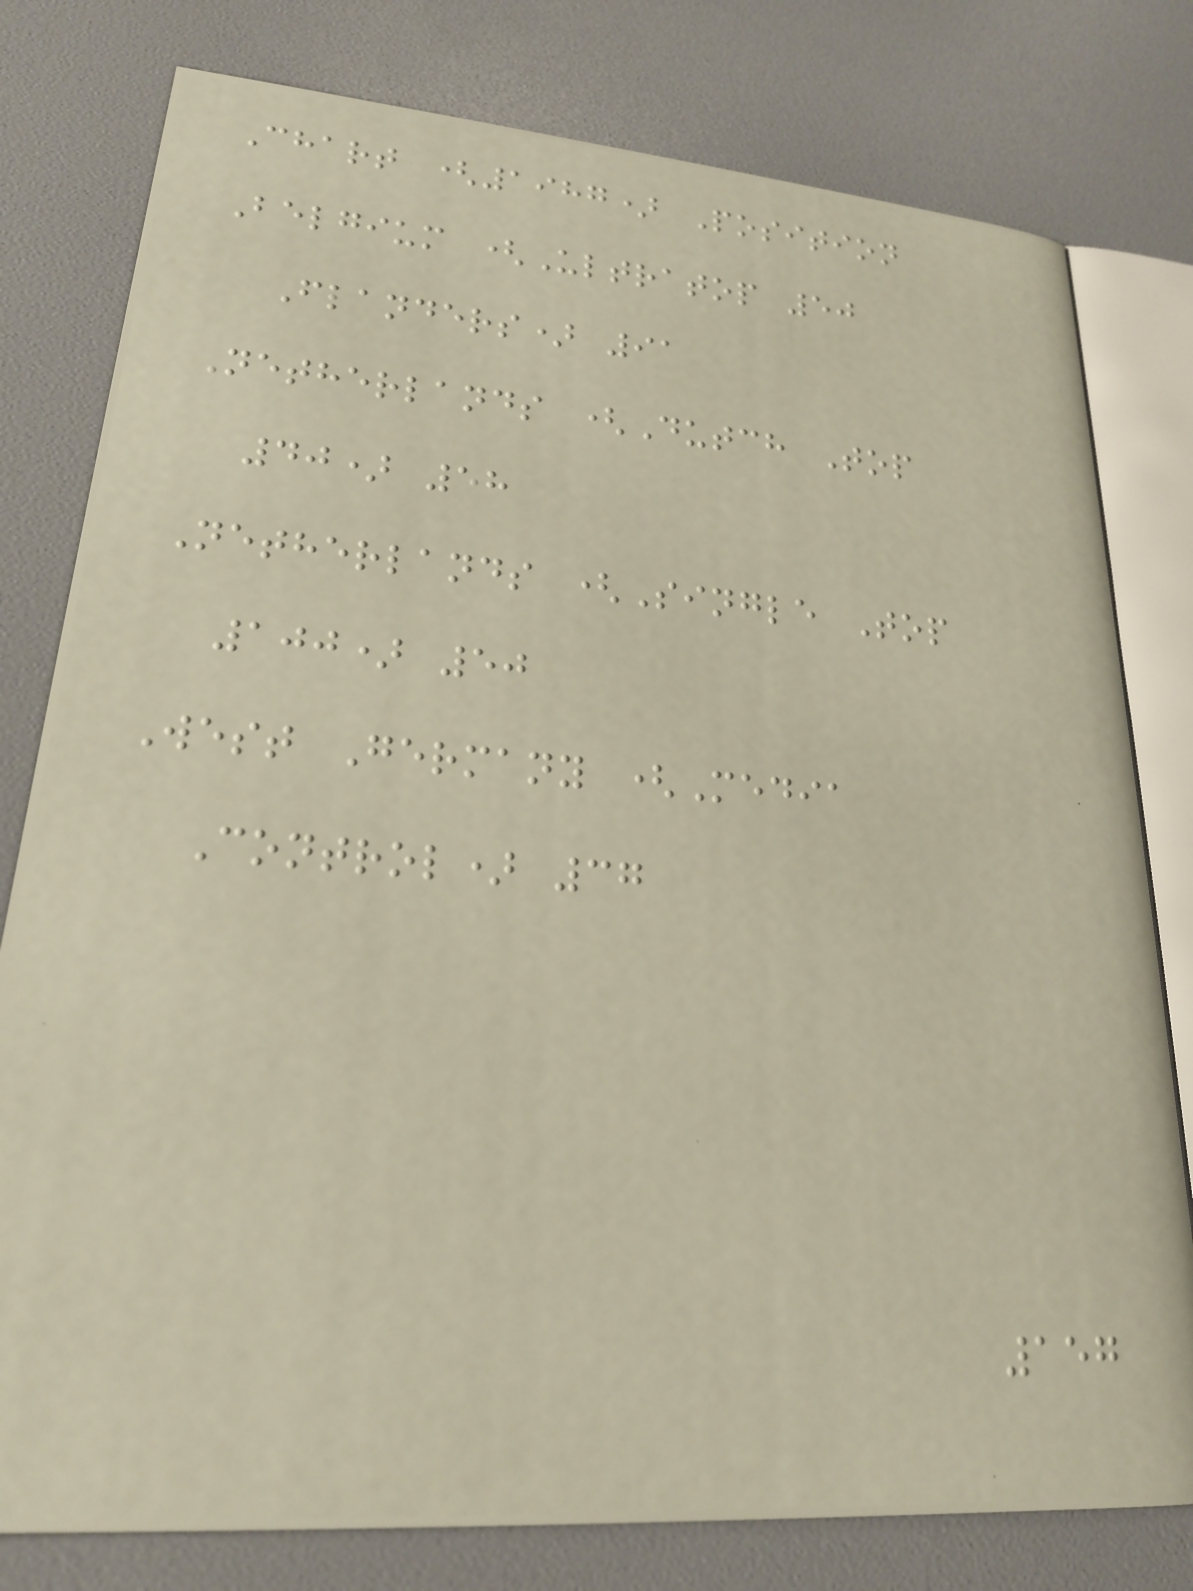Chart (1987) Position
Belgium (Ultratop 50
Flanders) 91
Netherlands (Dutch Top
40) 58
Netherlands (Single Top
100) 50
West Germany (Media
Control) 37
157
